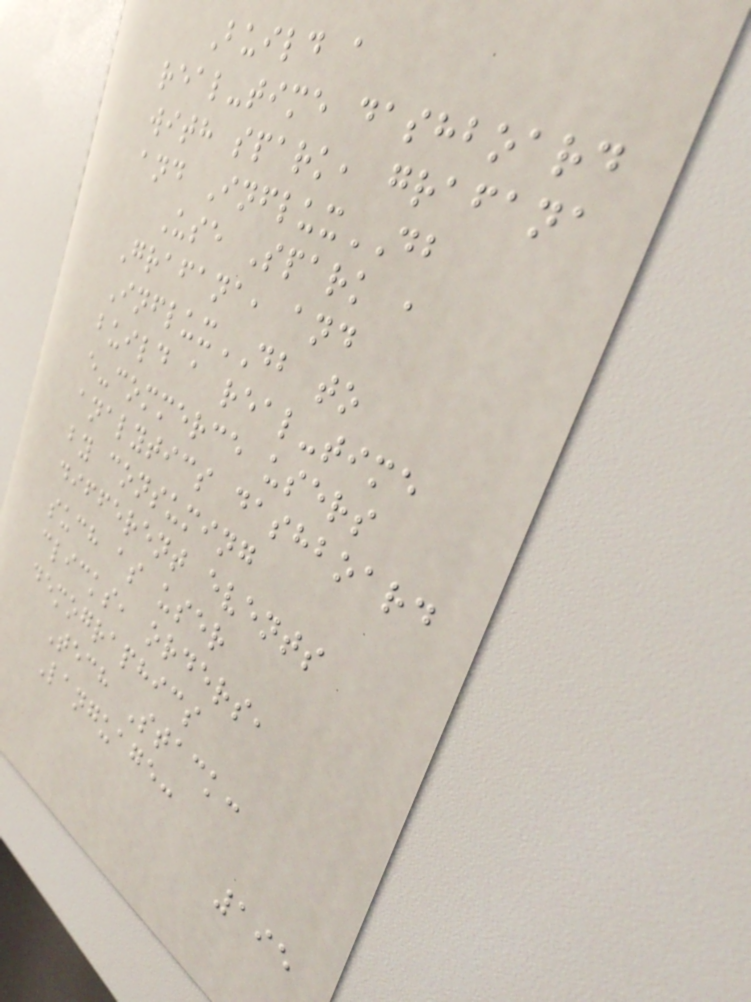Build a
real-time dashboard
with spark, grafana
and InfluxDB
Use Spark ,
Grafana, and
InfluxDB to
build a real-time
e-commerce users
analytics dashboard
by consuming
different events
such as user
clicks, orders,
demographics
Tech Stack:
Language:
195
